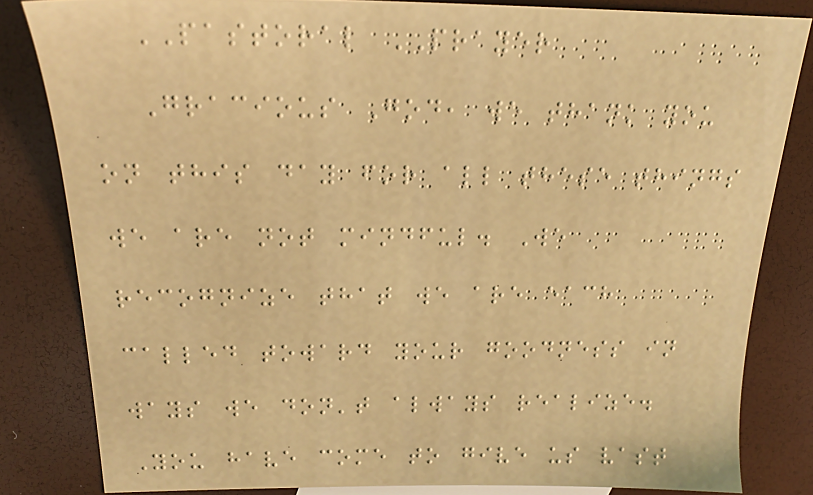PASTORAL PRAYER
Gracious God, we thank you
on this day for all these things
we are not mindful. We
recognize that we are each
called toward your goodness in
ways we don't always realize.
You have come to give us vast
